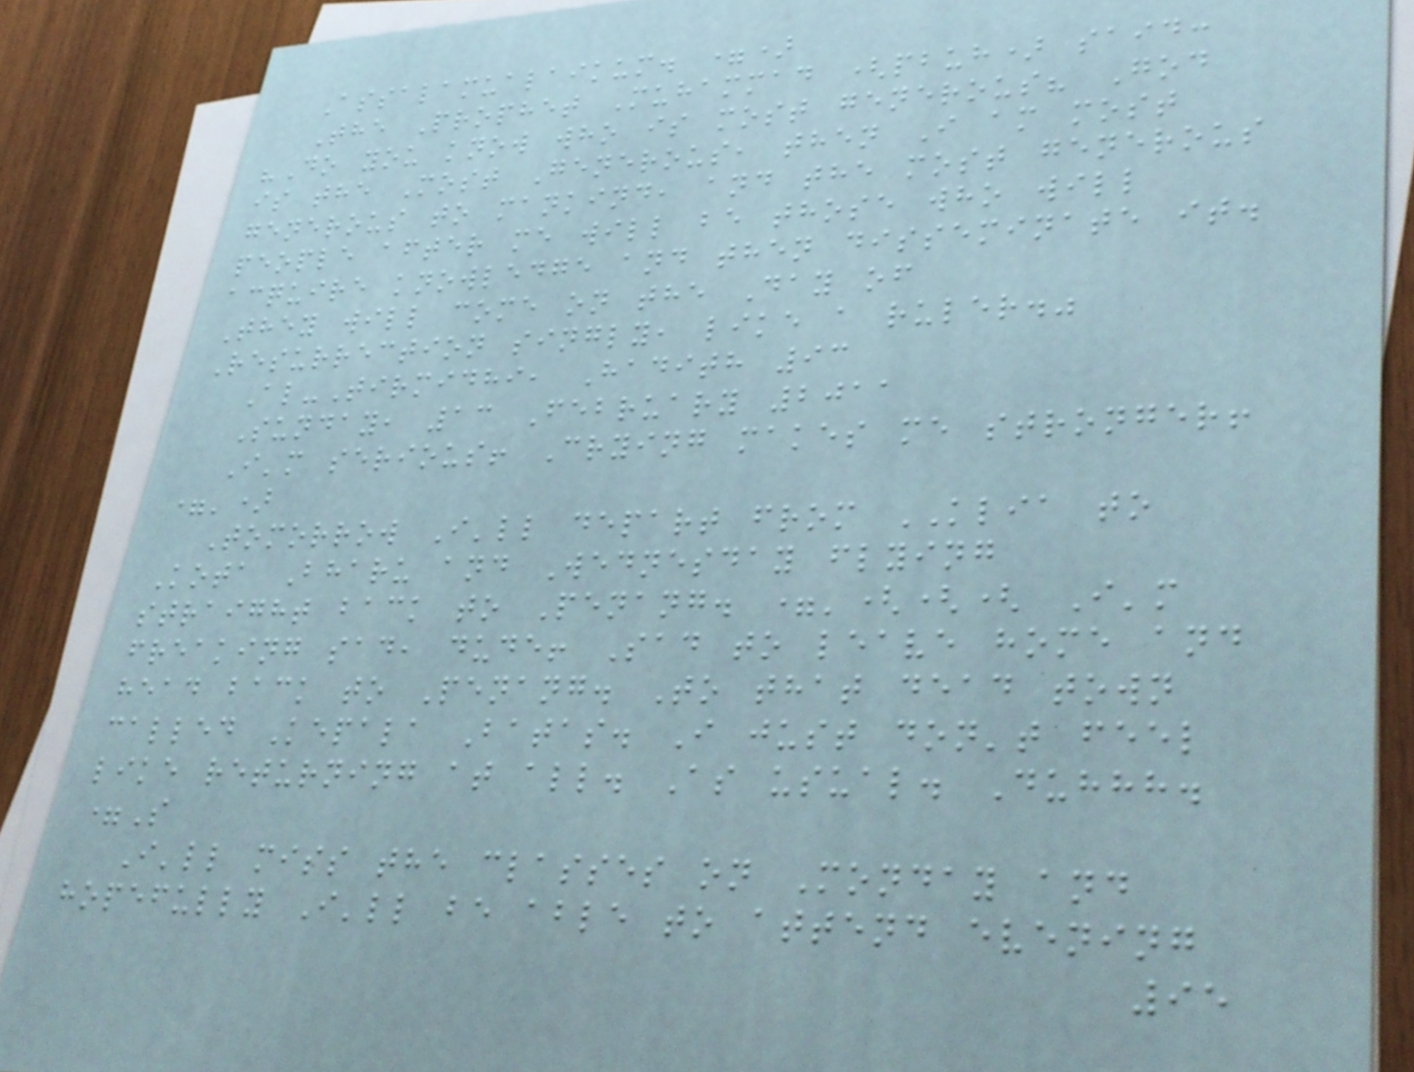Assalamualaikum. =)
The Prophet Muhammad (pbuh) said:
"Do you know who is most generous? God
is the Most Generous, then I am most
generous to mankind, and the most generous
people after me will be those who will
acquire knowledge and then disseminate it.
They will come on the Day of
Resurrection singly, like a ruler."
Al-Tirmidhi, Hadith 93
Sunday, 13 February 2011
I'm serious! Crying makes me stronger!
=')
Tomorrow I'll depart from KLIA to
Kota Bharu and Wednesday flying
straight back to Penang. ='((( I'm
freaking sad, dude! Sad to leave home and
head back to Penang. To that dead town
called Kepala Batas. I just don't feel
like returning at all. As usual. Duhhh.
=S
I'll miss the classes on Monday and
hopefully I'll be able to attend evening
95
